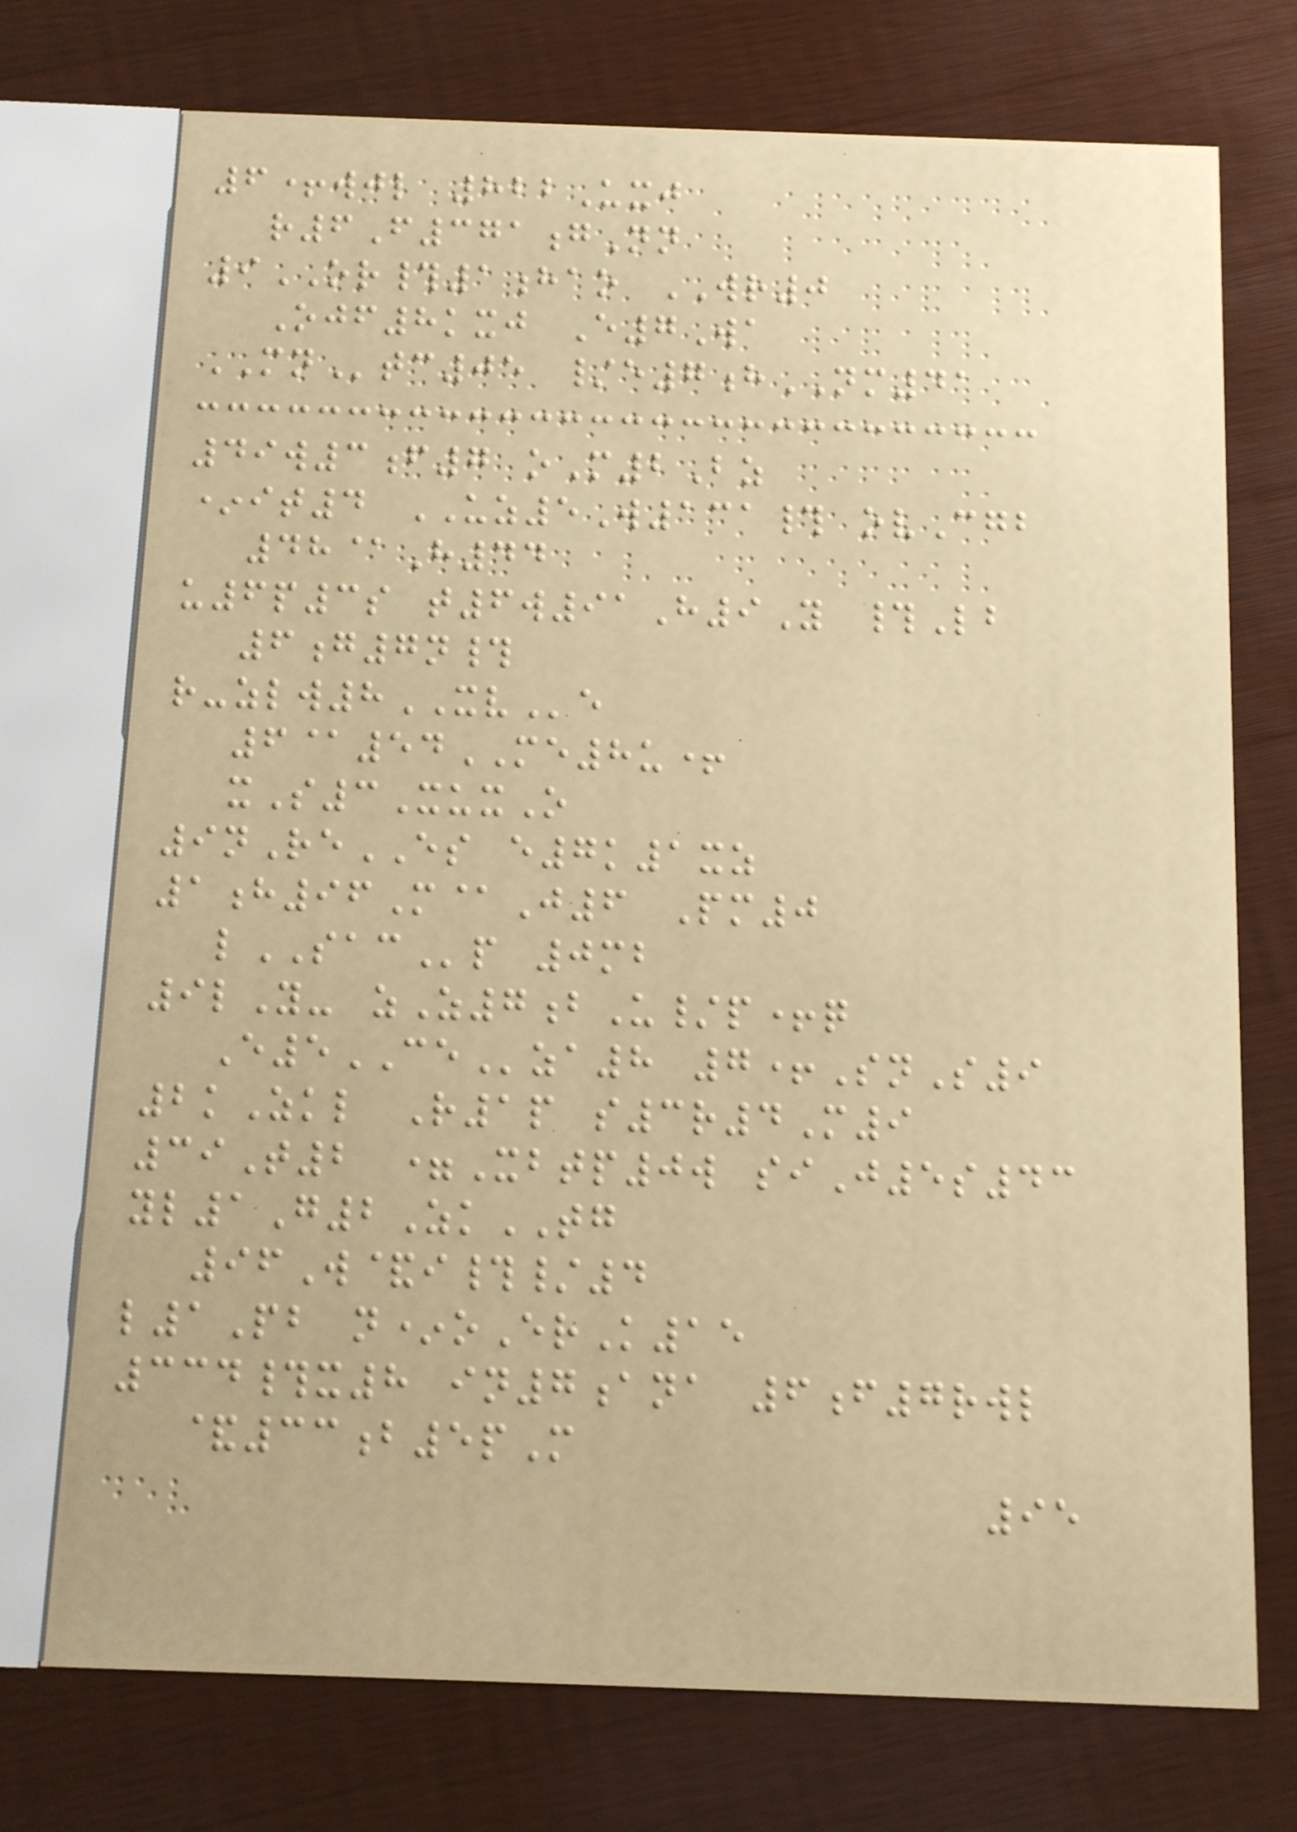6+wjl 822Uxj
r6F371gNn
9OR#1hao WR0
Ojf8kxj E7Wa
MNtc05 /e7hNM41
49w3f7 oM2Bz
*it4 UZ5W131# ovCgb
48@H44
u6p3s t6w91H9Y #Lb
6g7n#
r-zlw8XVe
6@54ME8u+
xS3XuxO
9nReES e7k1xz
1h96M@J6 Pm0
lSACp 0mb
9lY- zZ7bU/p+q
E5CEza8 7+SnS9
2kZkl R1p s3r4M9
39T2 =Xbtp0w siJ5s43
yl1G2ZkTG
96W&i#/4
l1Pb n*oErK15
334#x8 in7ana 6f7rwl
&33b5pM
95
